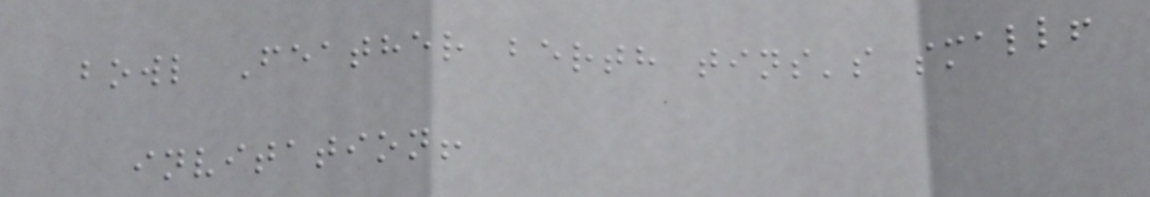bowl Feather berth tins's small!
invitation!
